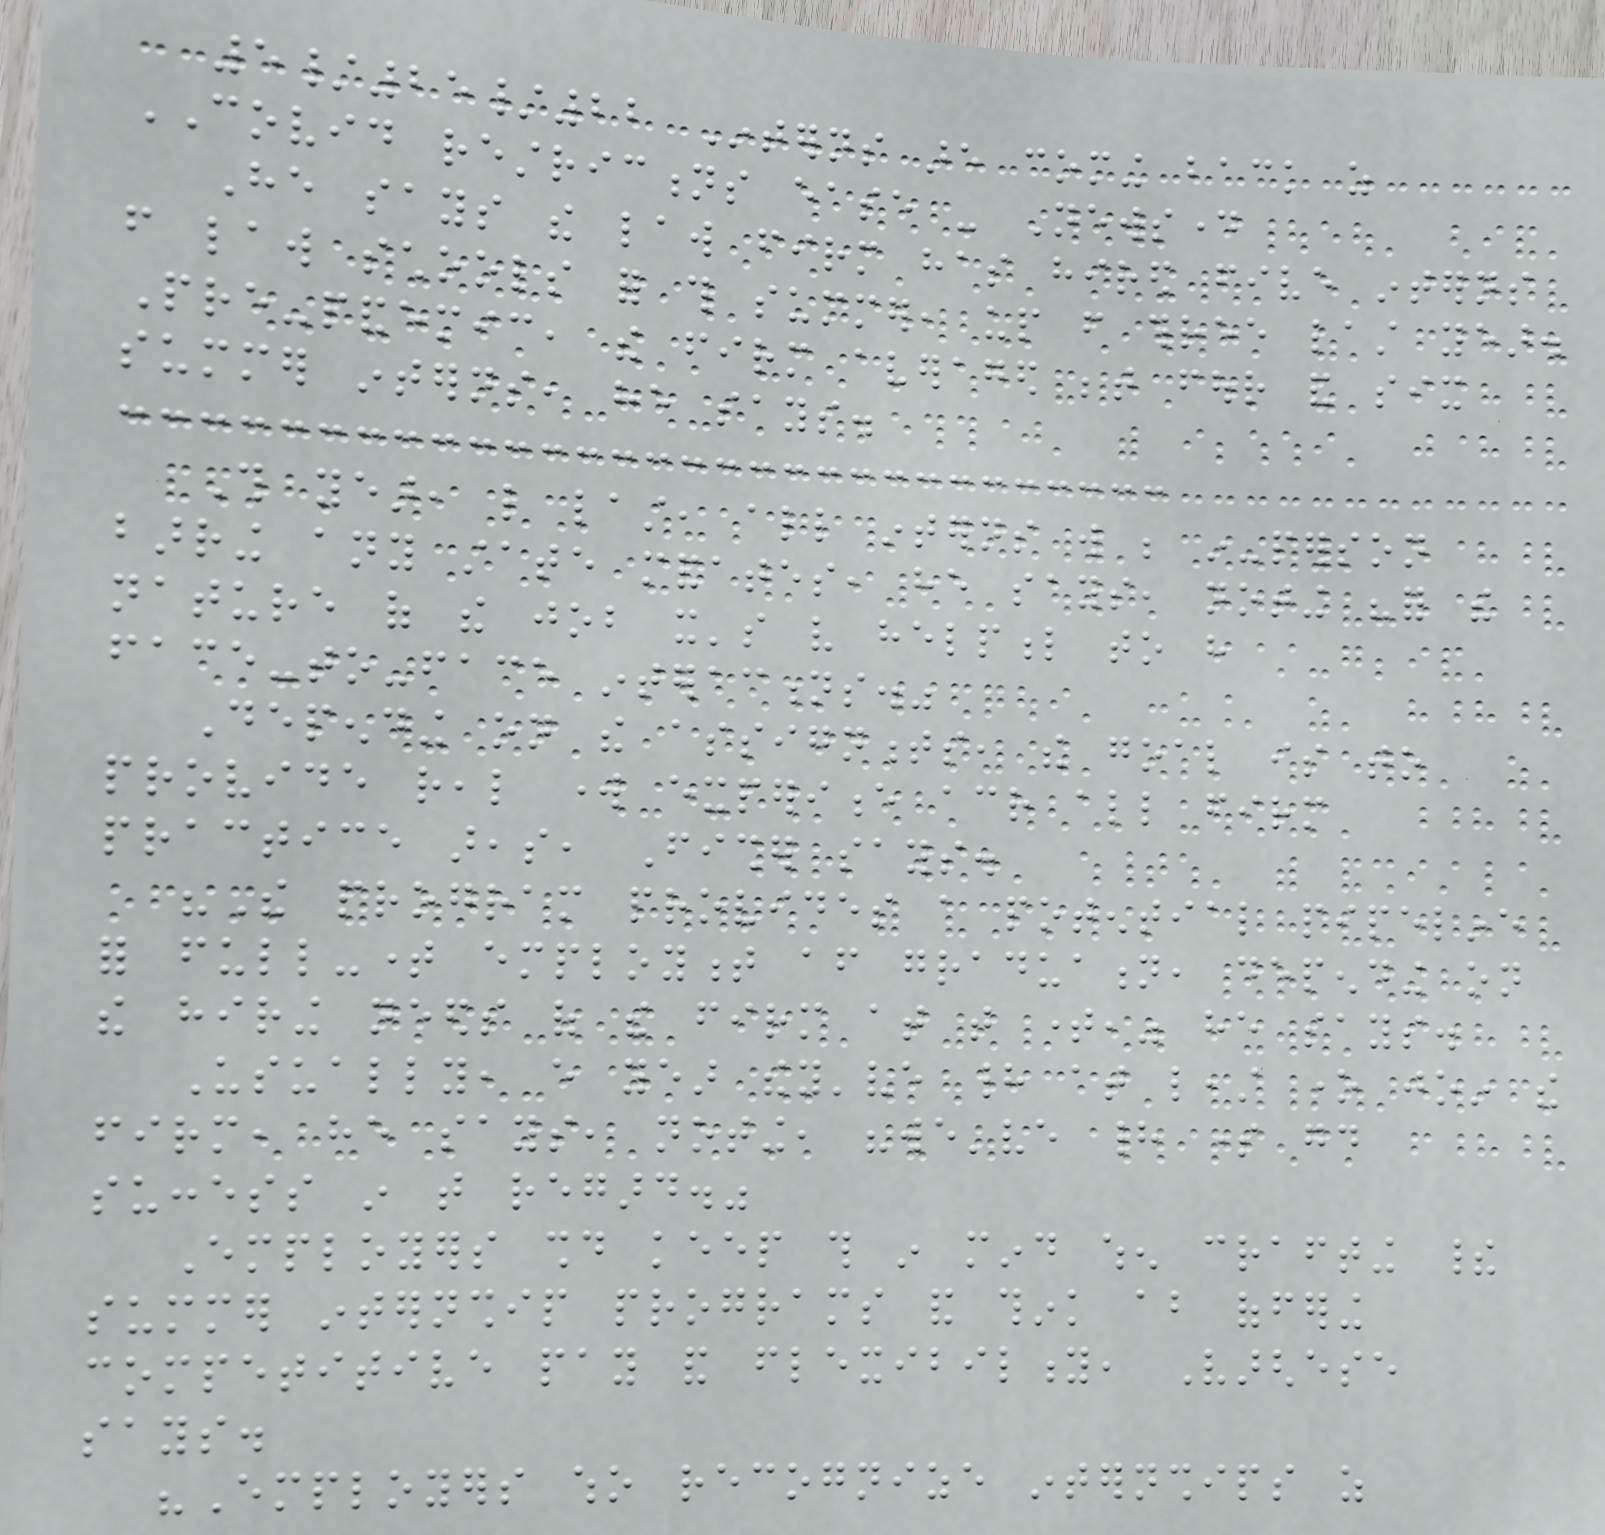5/25/22 Interns are coming back as
COVID restrictions ease - Newsday
He says the law firm has hired five interns
from law schools for this summer, up from three last year.
Pre-pandemic, the firm averaged between four and six
summer interns, he says.
This year, like last, all interns will be in-person
barring any state mandates, he says, noting "for the
nature of the job it's very helpful to have
face-to-face interactions."
Depending on the assignments, the goal is to
provide real work experience across all firm
practice areas, Fisher says.
"The program provides a potential pipeline
for full-time employment after graduation, depending on
the hiring needs of the firm at that time," he says.
Usually, every year they've had at least one join the
firm, he says, noting, "we've had some good
success in that regard."
Employers should keep this in mind when crafting their
summer internship programs and think about offering
competitive pay and flexibility, Varghese
says.
"Employers who recognize internships as
